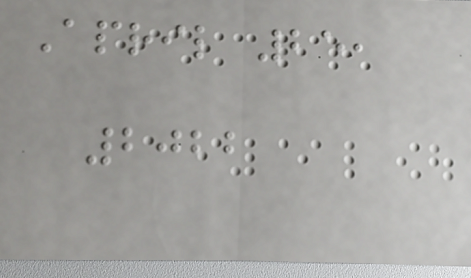April 25,
2022
